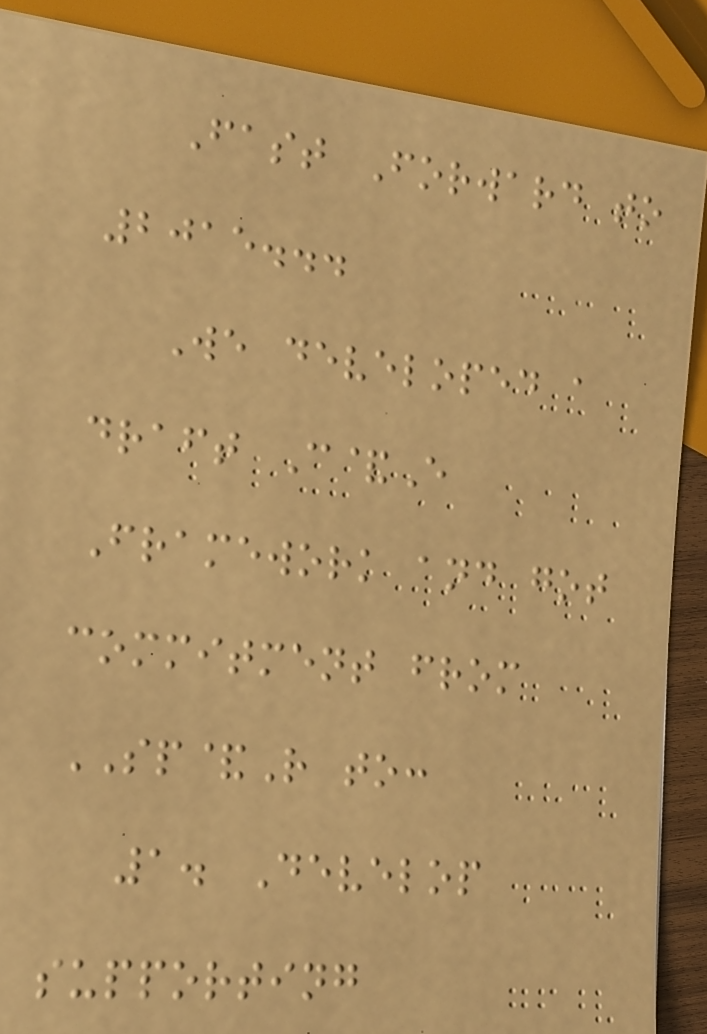Fast Forward to
2015...
We developed a
draft C&E
Framework and got
commitment from
SP&R to:
1. Develop
supporting
